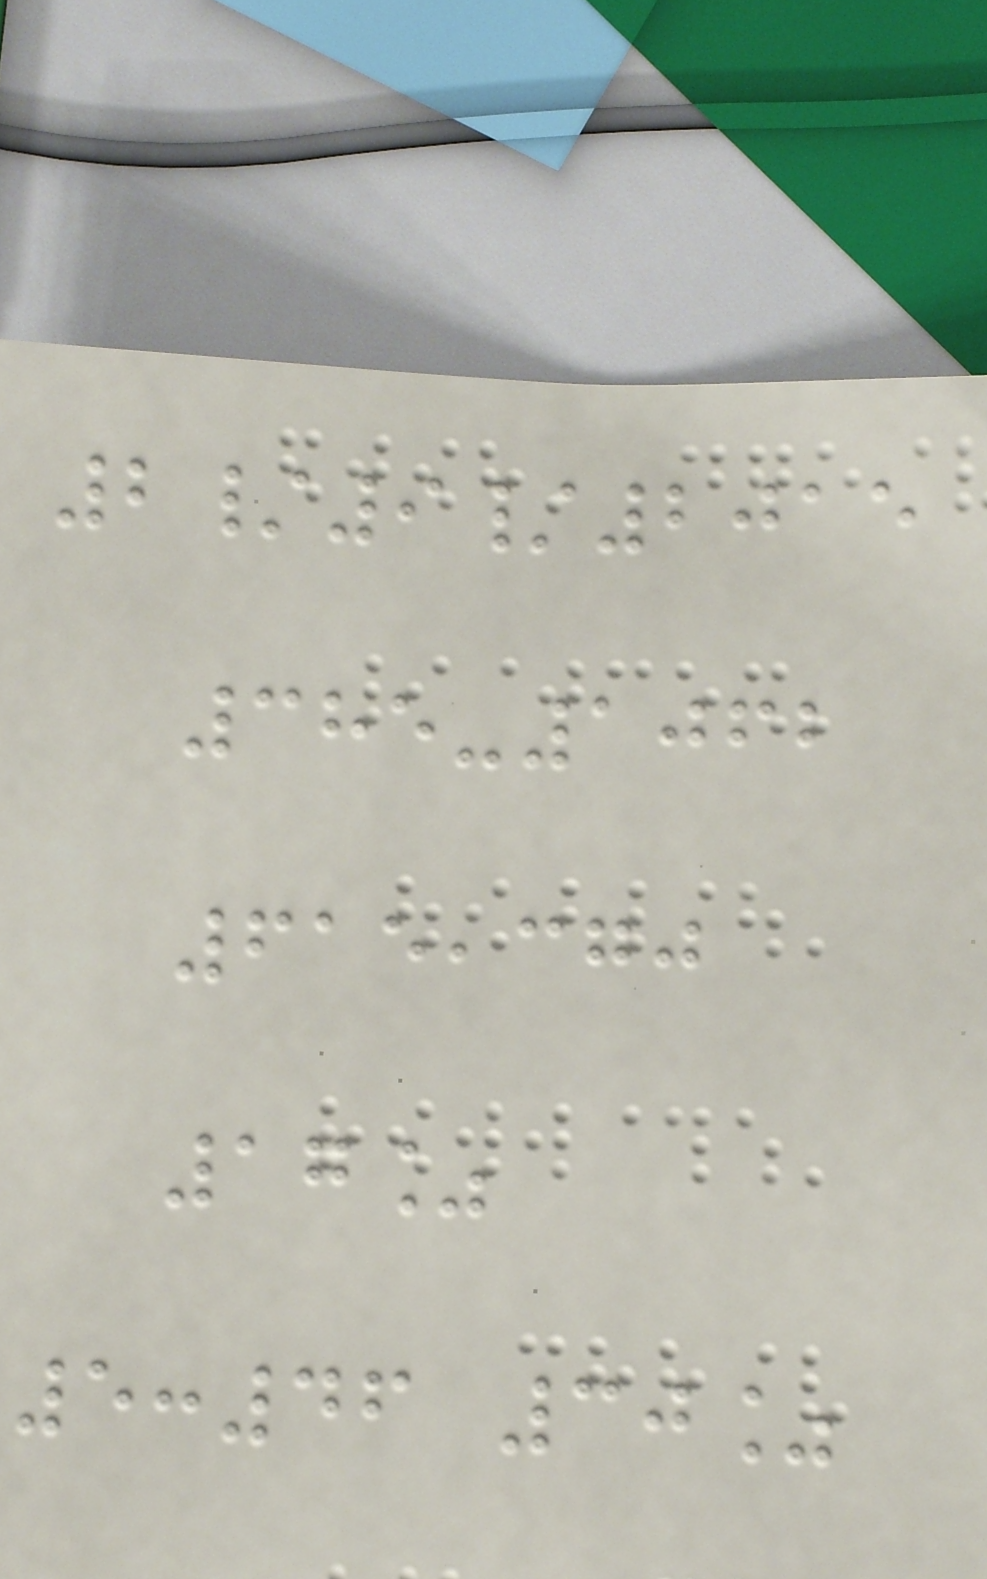2/9/2015
385-1062
615,370
17%
5:46 30%
